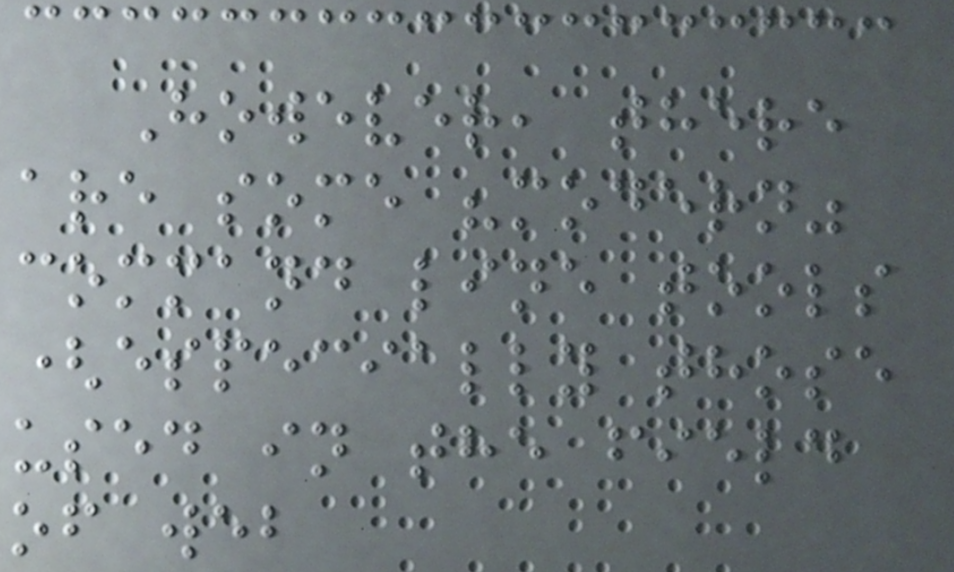However, there
are some "modern"
command line tools
(especially those
used in the field
of web
